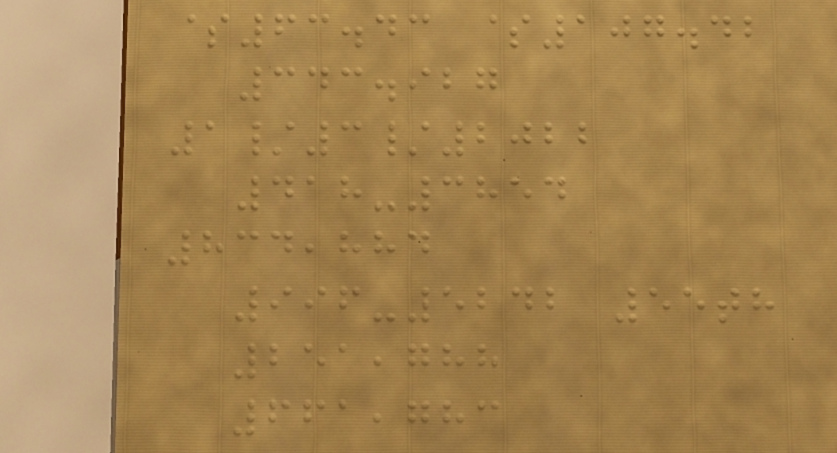$63.43 $107.42
343.927
1/3/2022
418-3854
834,884
996-5242 55th
251,788
661,783
